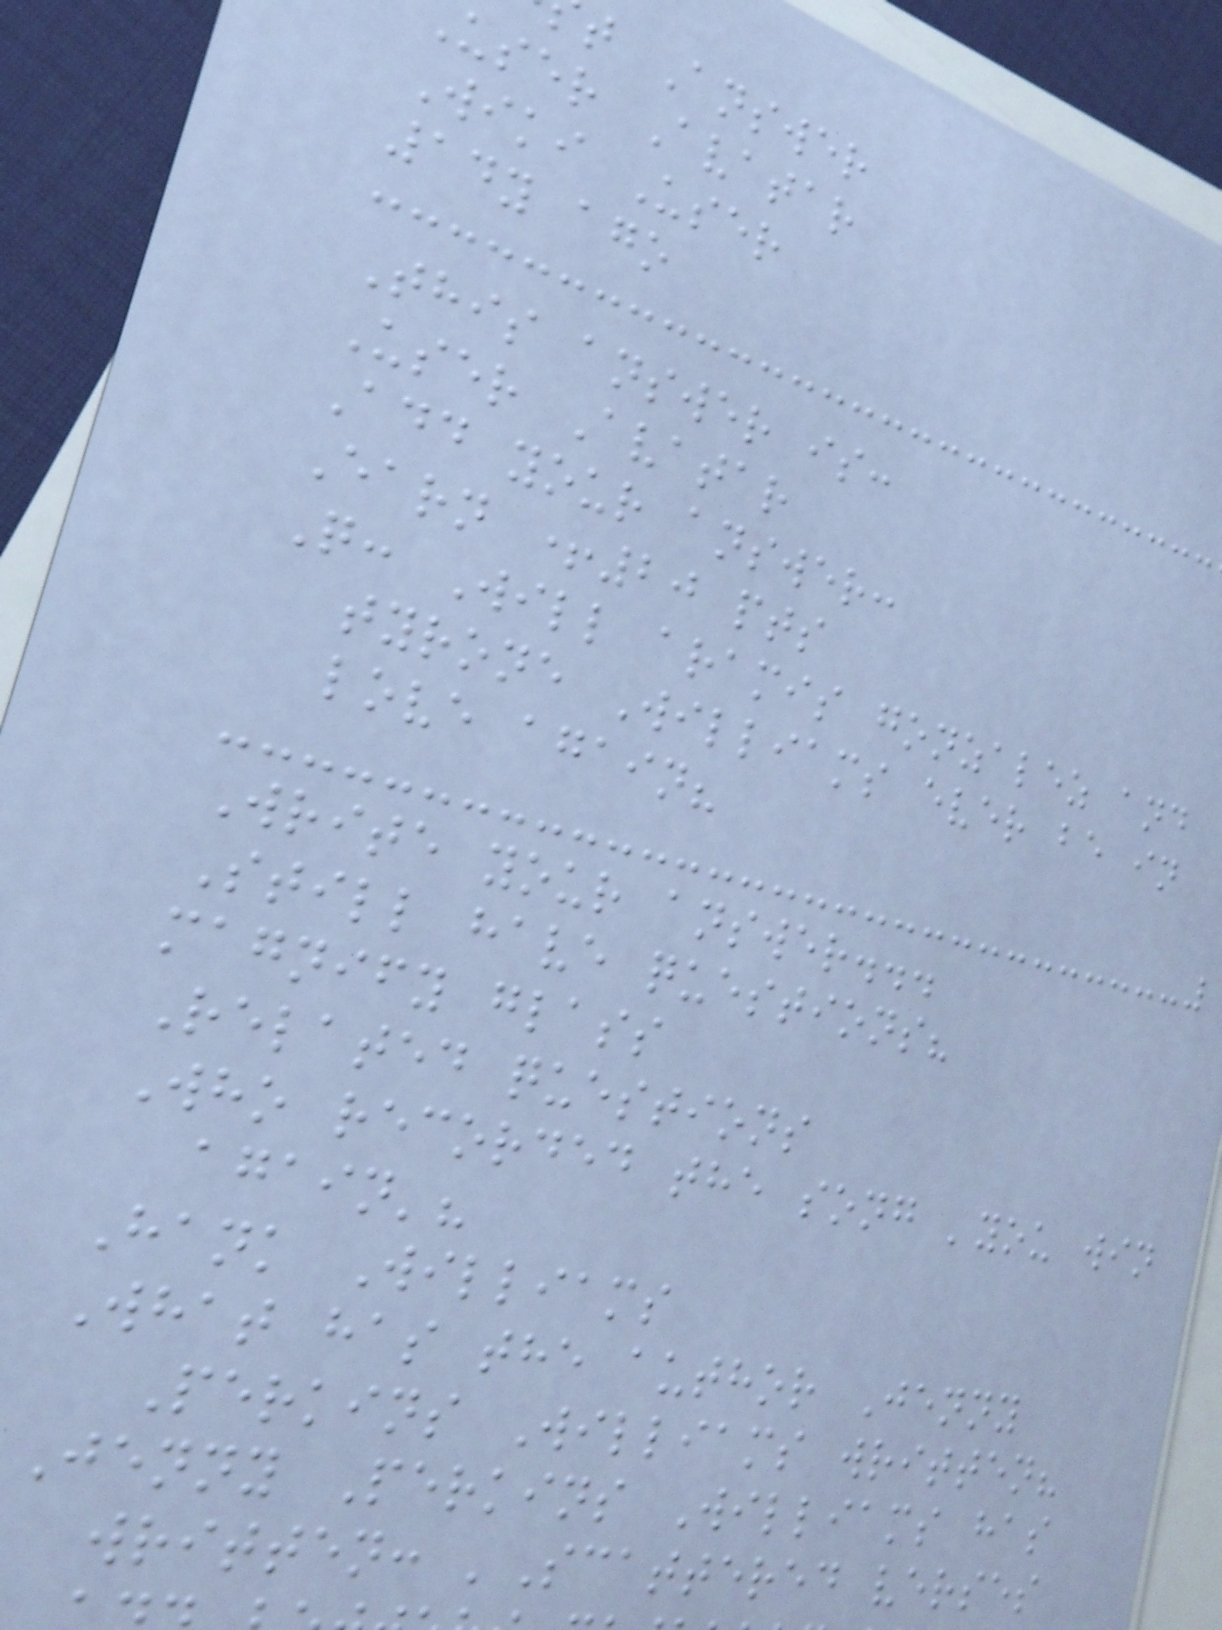t Answer
user Avatar
Wiki User
14y ago
This answer is:
User Avatar
Add your answer:
Earn +20 pts
Q: Will aramis gonzalez and
tyrone Williams ever be in
love again?
Write your answer...
Still have questions?
magnify glass
Related questions
Who recorded the song 'you win
again'?
Hank Williams
What has the author Jenny
Perkins Williams written?
Jenny Perkins Williams has
written: 'Scattered verses
